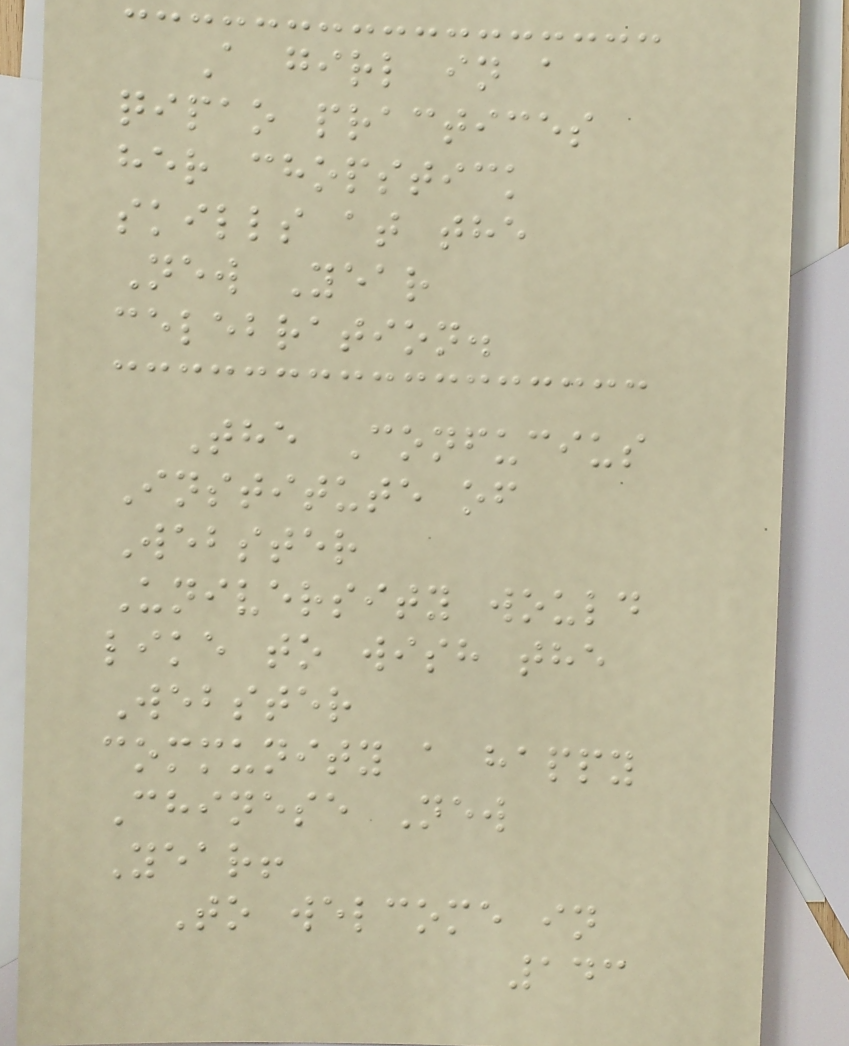A girl in a
qipao practices
her chopstick
skills at the
New Year
celebration.
The Confucius
Institute of
Webster
University would
like to wish the
Webster
community a happy
Chinese New
Year!
To welcome in
143
